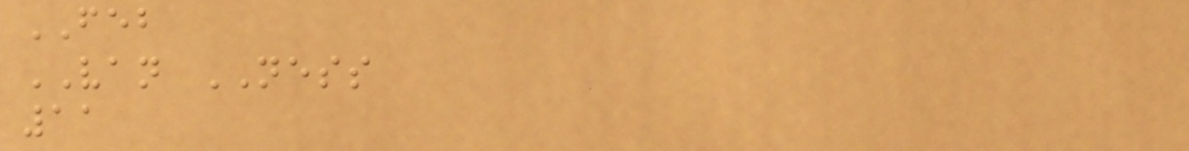FEB
VAN NESS
11
